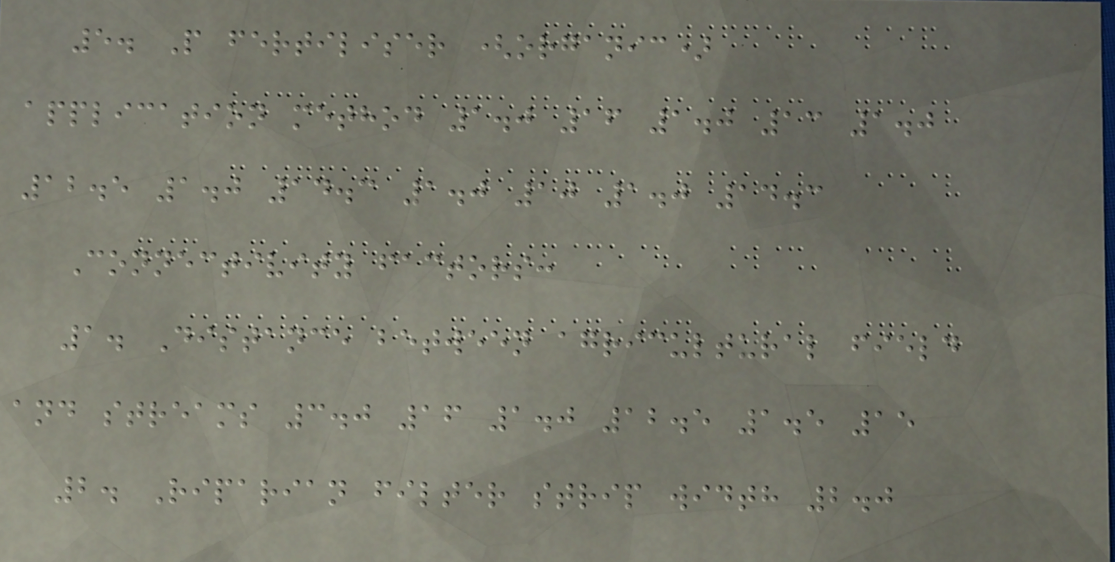5. P fertiliser (organic)
application method 1.0 16 1.0 13 1.0
12.5 1.0 14.3 1.0 10 1.0 14.3
Connectivity factors:
1. Distance between agricultural field
and streams 3.0 16 1.0 12.5 1.5 15
2. Riparian filter strip width 2.0
